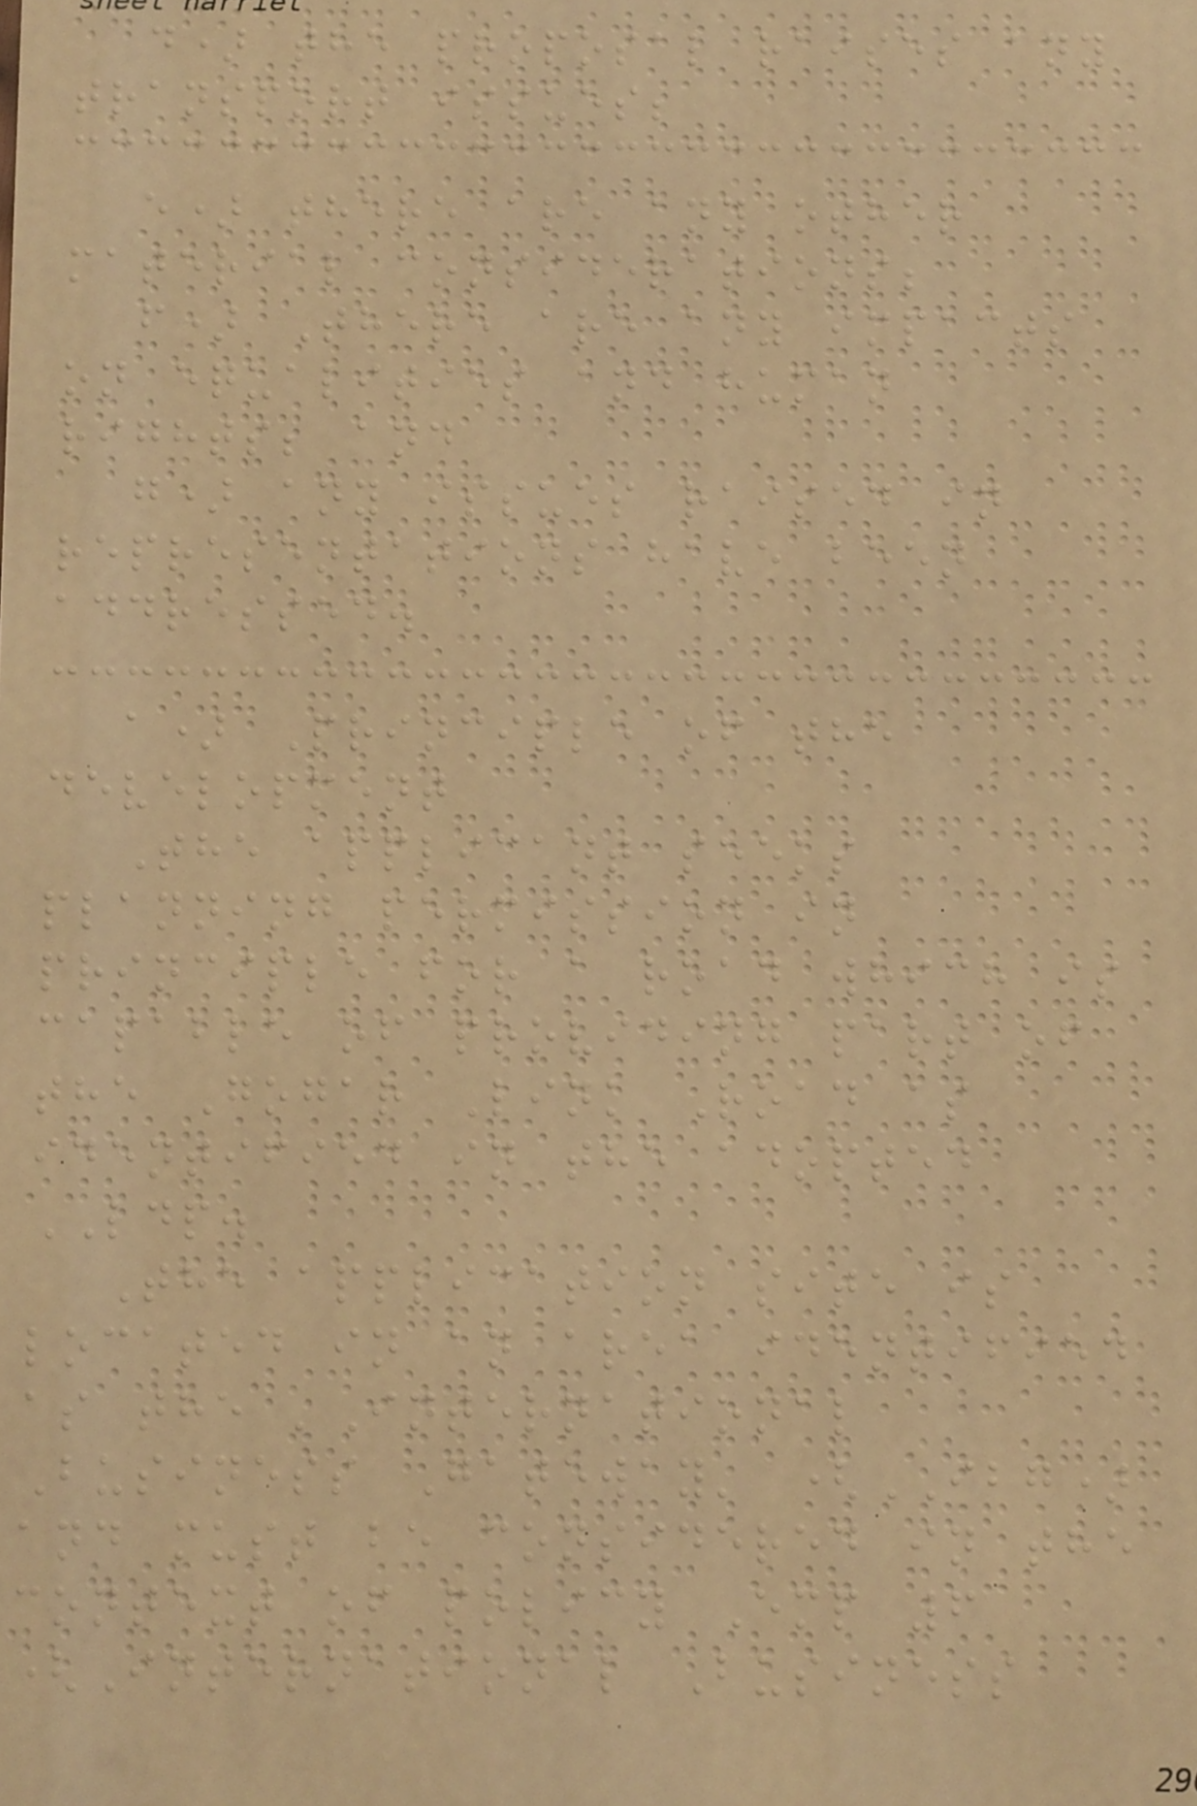d) the proposal raises any
transport issues;
e) there are any other
material considerations;
f) There are any impacts
on equalities and human
rights; and
g) any issues raised in
representations have been
addressed.
a) Principle of the
development
The applicant seeks
planning permission in
principle for a road which is
capable of providing part of
the Gogar Link Road as
identified in the adopted
LDP.
The application site is
located in an area identified
as the 'International
Business Gateway' (IBG)
and must be considered in the
context of policy Emp 6
(International Business
